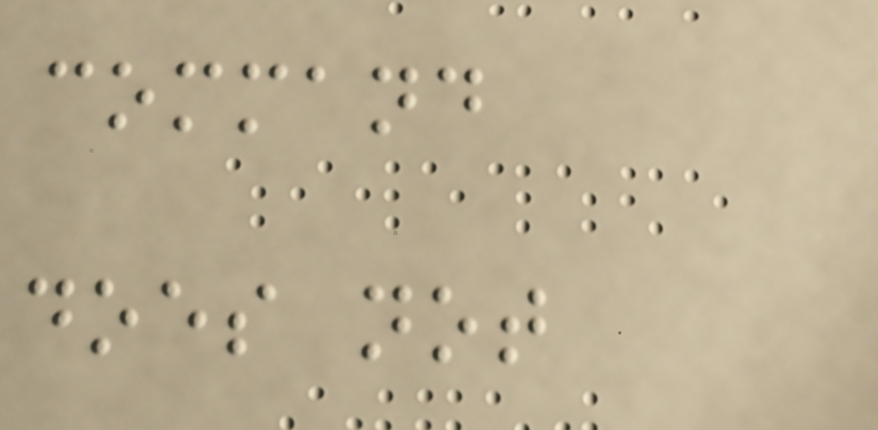command
does not
